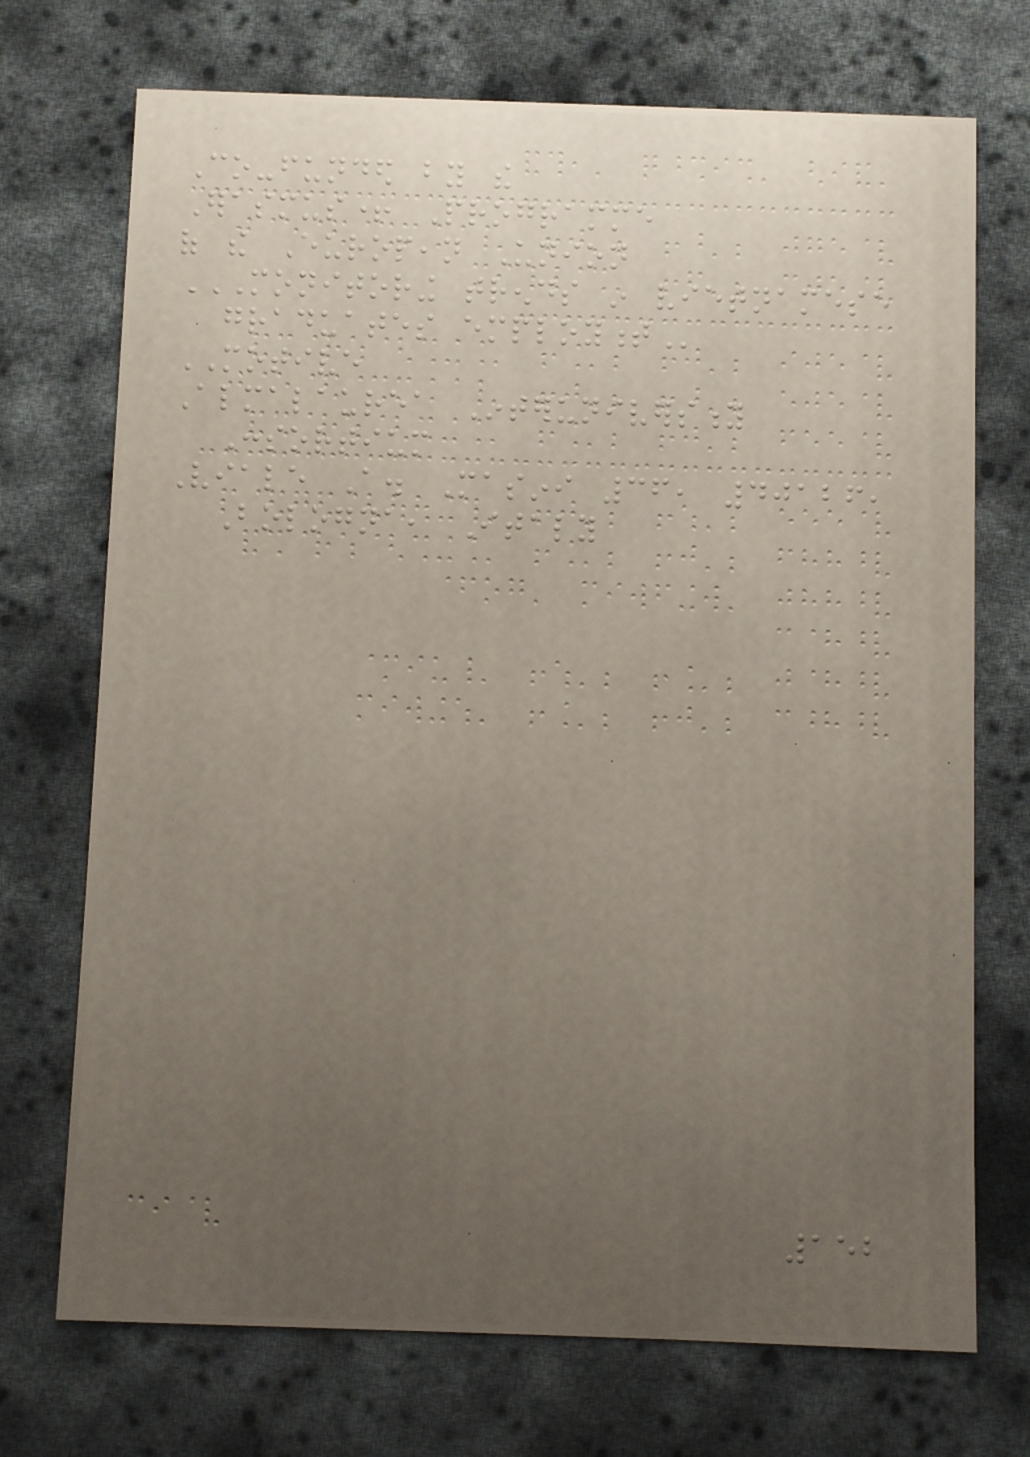Co-funded by the
Erasmus+ Programme
of the European Union
MONITORING TRENDS IN VIETNAMESE
GRADUATES EMPLOYMENT
MOTIVE
Almalaurea Interuniversity
Consortium
Viale A. Masini 36, 40126,
Bologna, Italy
152
